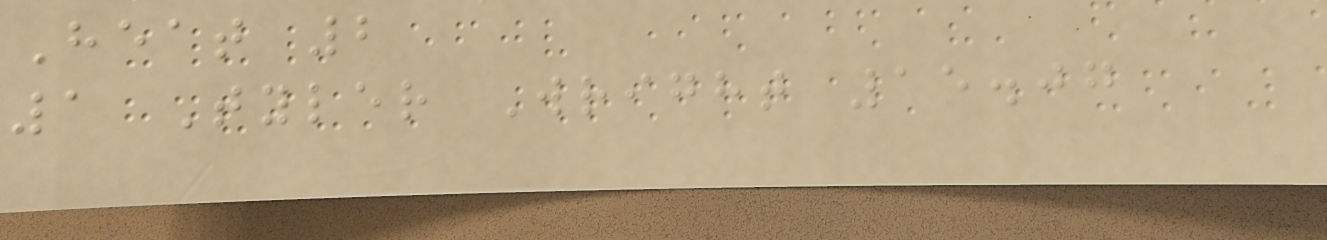Heat 2
1 Tyler Wright 15.07
